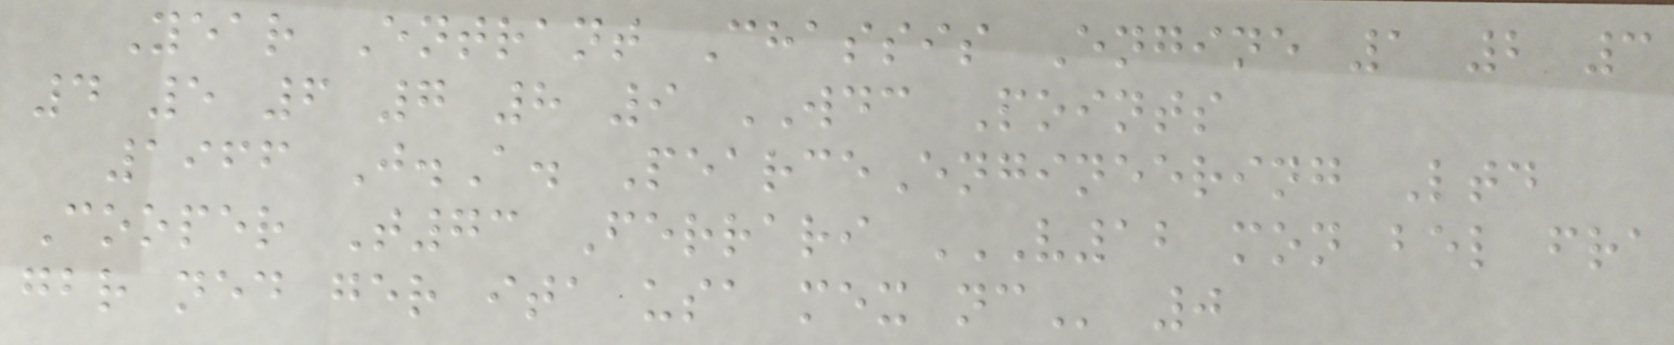Year Entrant Chassis Engine 1 2 3
4 5 6 7 8 9 WDC Points
1966 J.A. PearceEngineering Ltd
Cooper T73 Ferrari V12 MON BEL FRA
GBR NED GER ITA USA MEX NC 0
